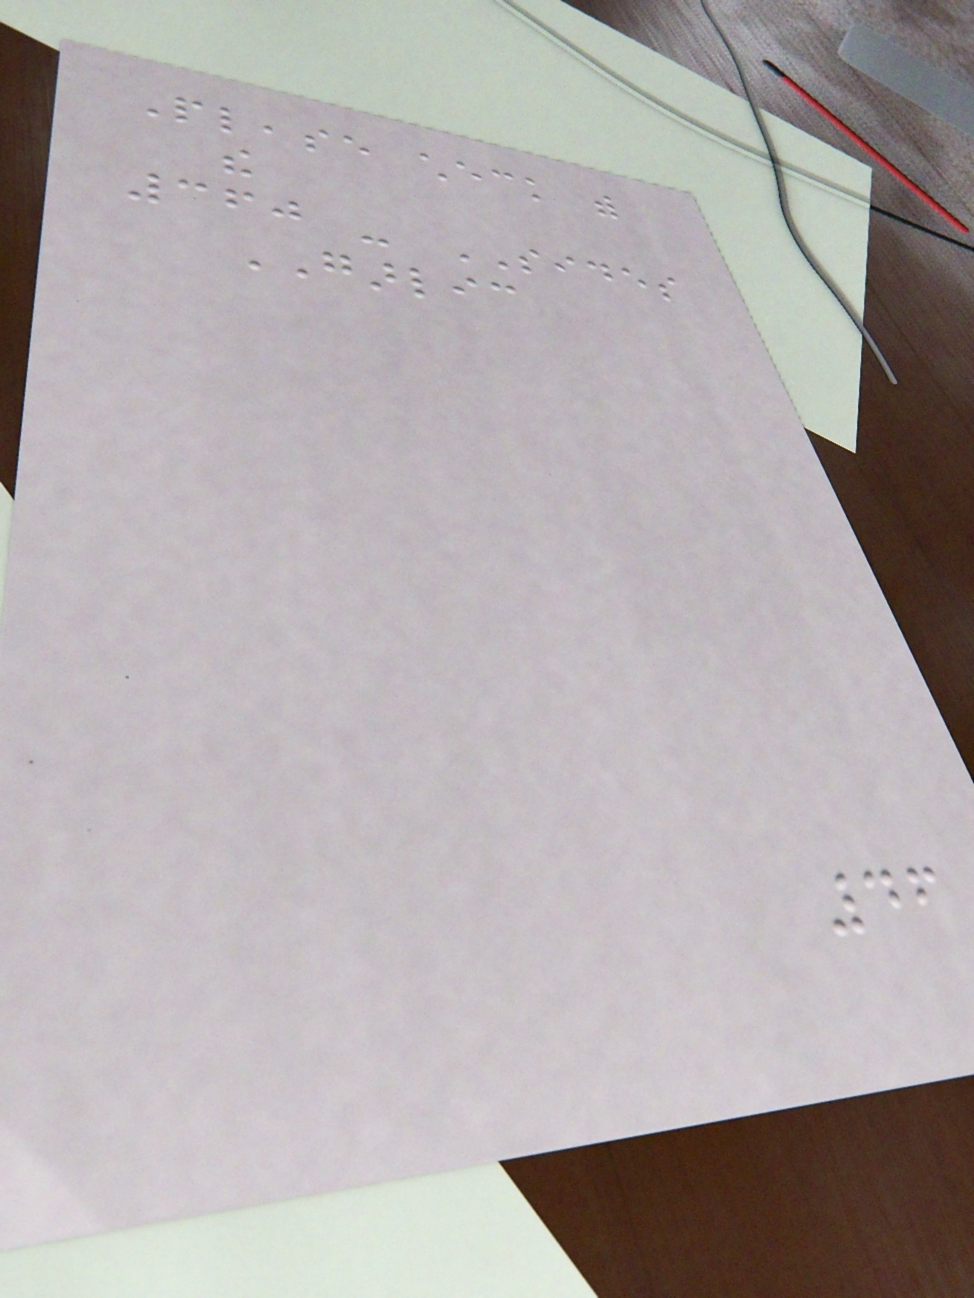Please check with
the
360 - SIDES
GARLIC
46
